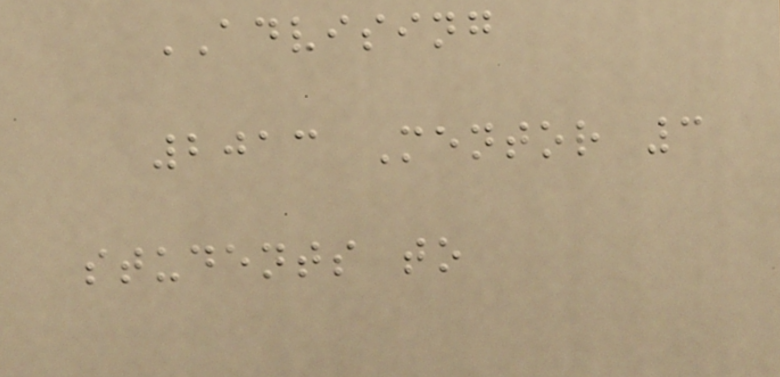ADVISING
2013 Mentor 3
students to
